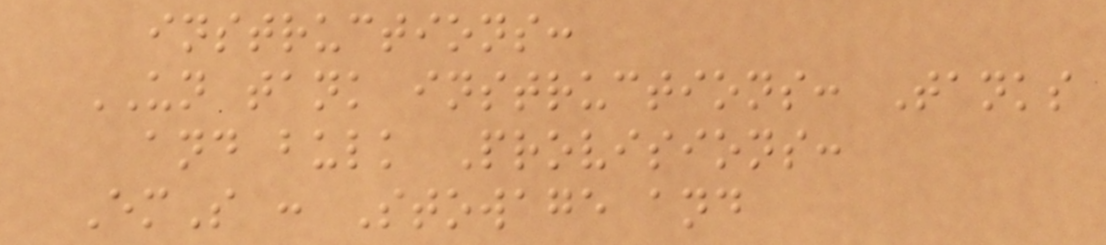instructions:
UN tank instructions: Tanks
and bulk Provisions:
EmS : Stowage and
